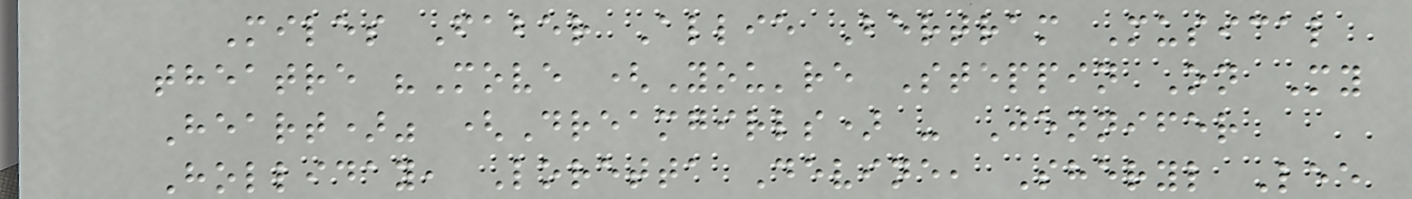Miles Faber Allie Bertram Musical
theatre "Move (You're Steppin On My
Heart)" (Dreamgirls) - Jennifer
Holliday, Loretta Devine, Sheryl Lee
